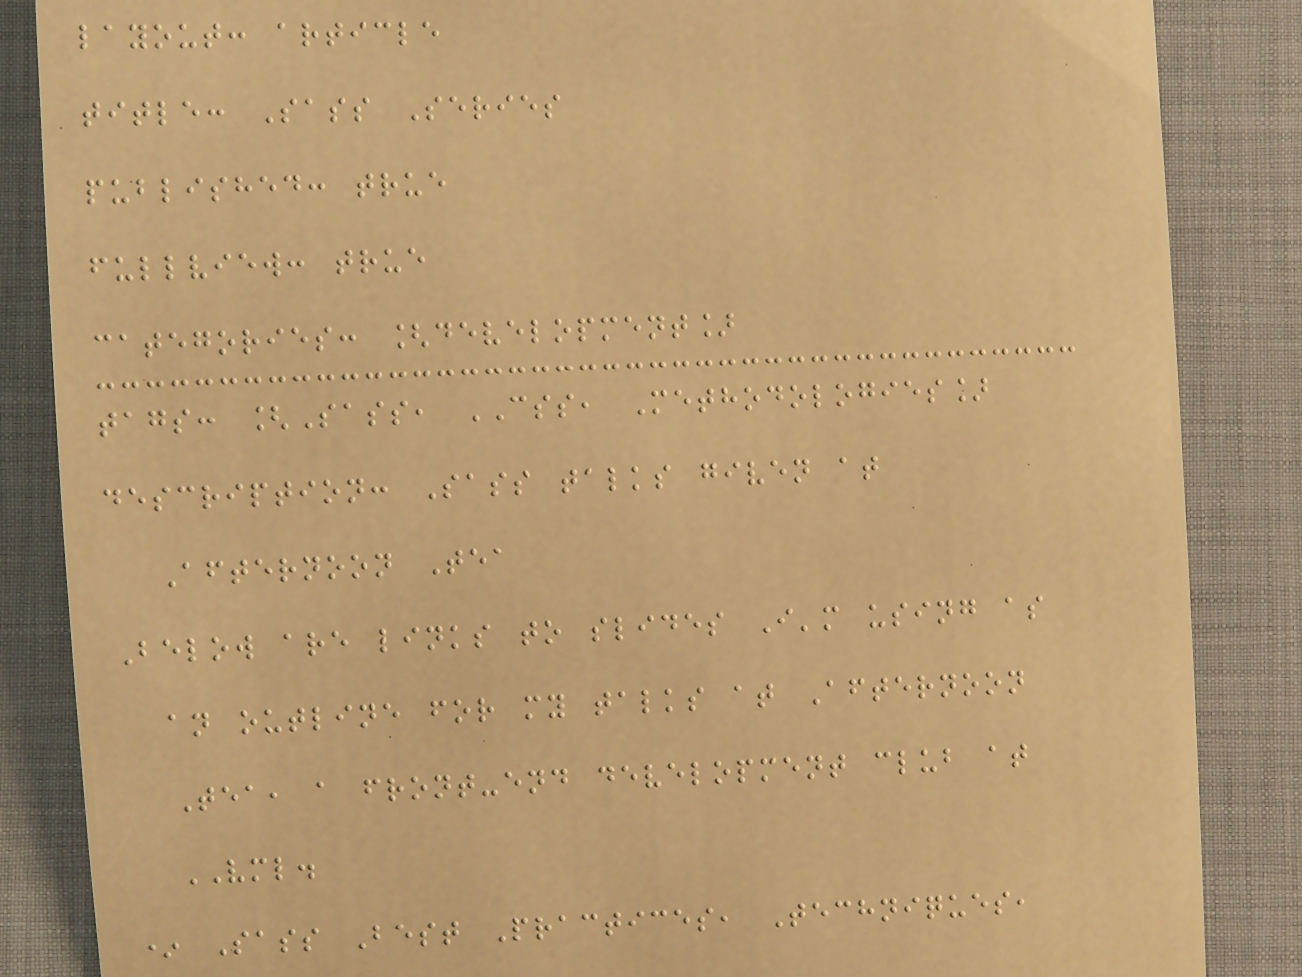layout: article
title: Sass Series
published: true
fullview: true
categories: [development]
tags: [Sass, CSS, Methodologies]
description: Sass talks given at
Afternoon Tea
Below are links to slides I'm using as
an outline for my talks at Afternoon
Tea, a front-end development club at
VML.
* Sass Best Practices, Techniques,
